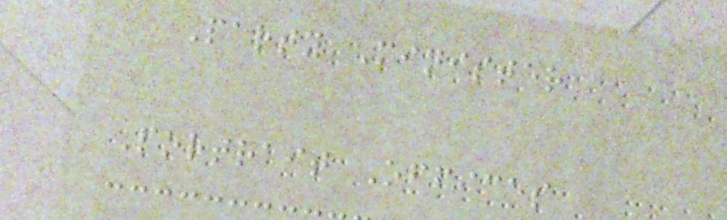Party Minister
Portrait Offices
